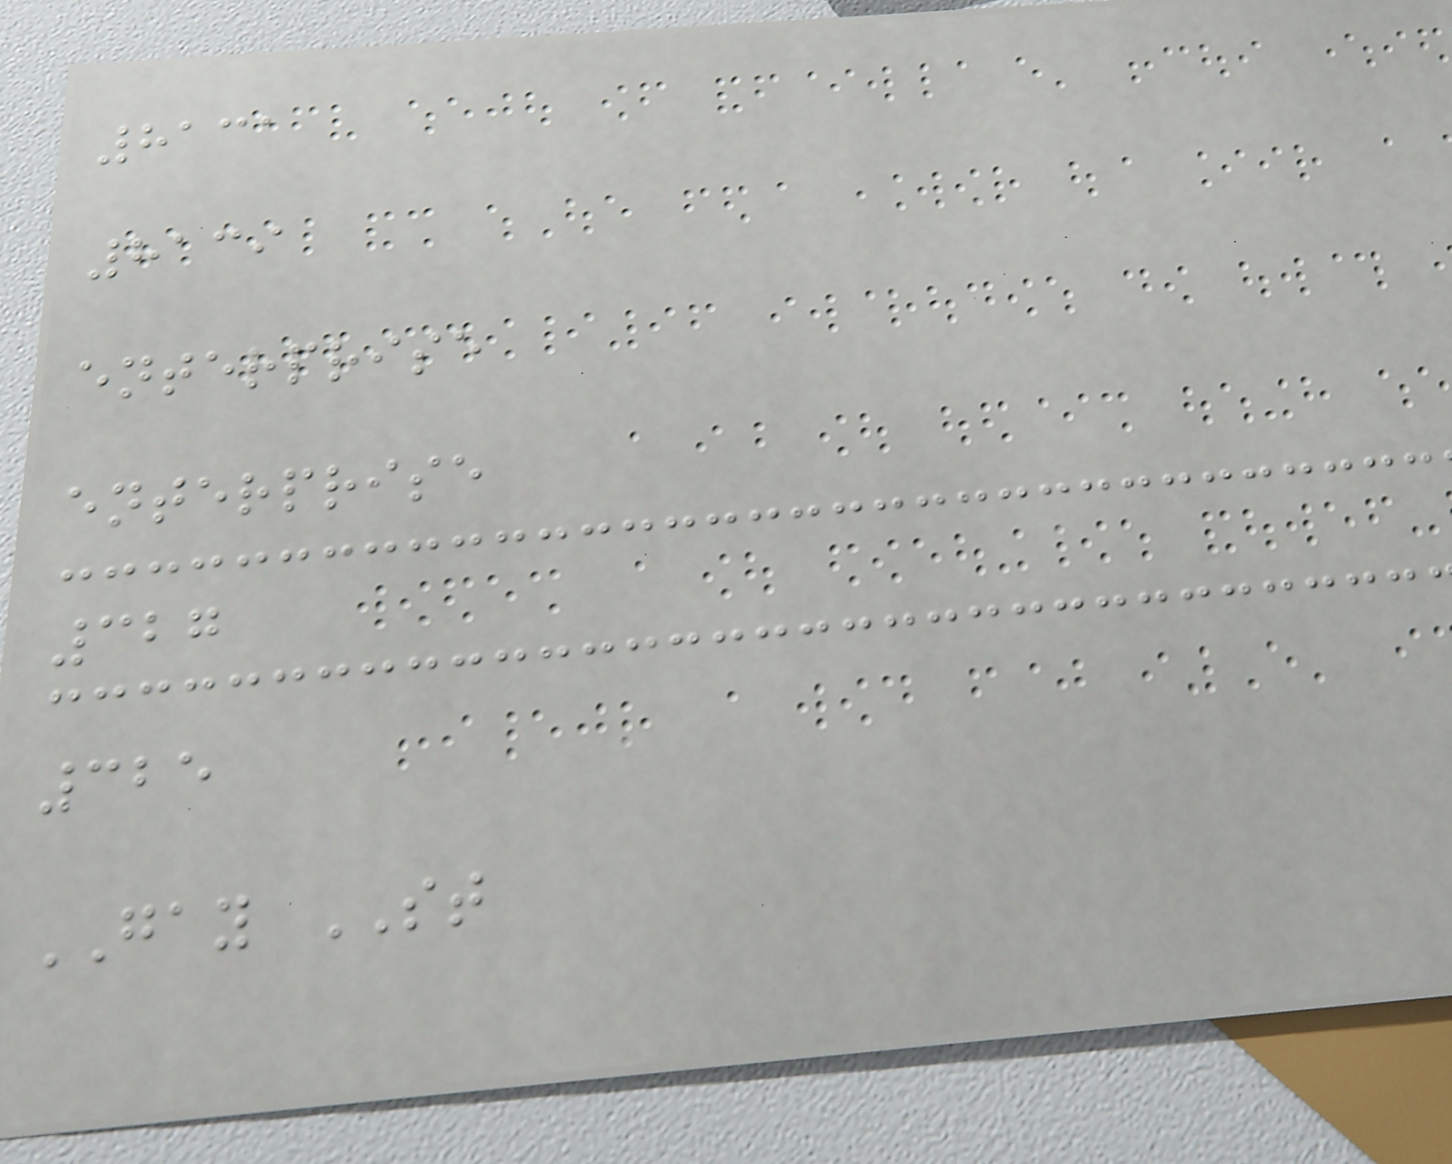8131
8139
enterprise
enterprise
327
325
GAY ST
